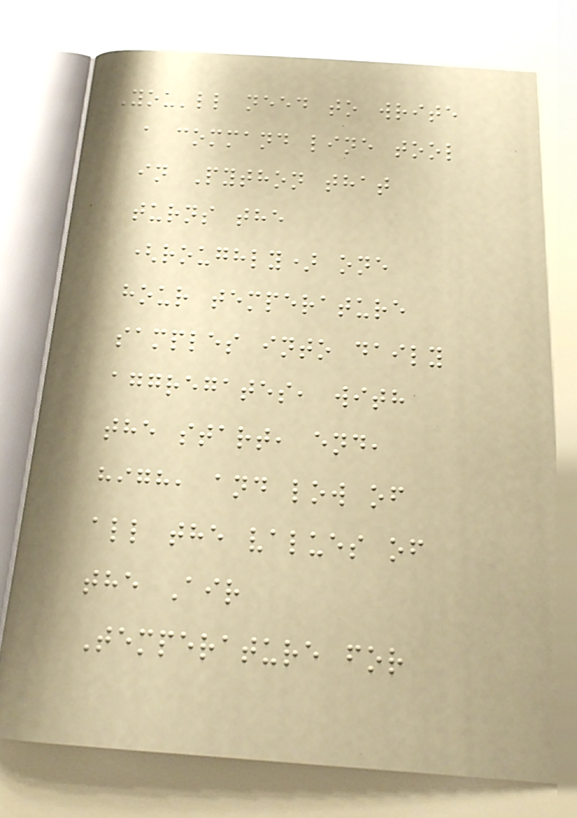You'll need to write
a command line tool
in Python that
turns the
(roughly) one
hour temperature
samples into daily
aggregates, with
the start, end,
high, and low of
all the values of
the Air
Temperature for
